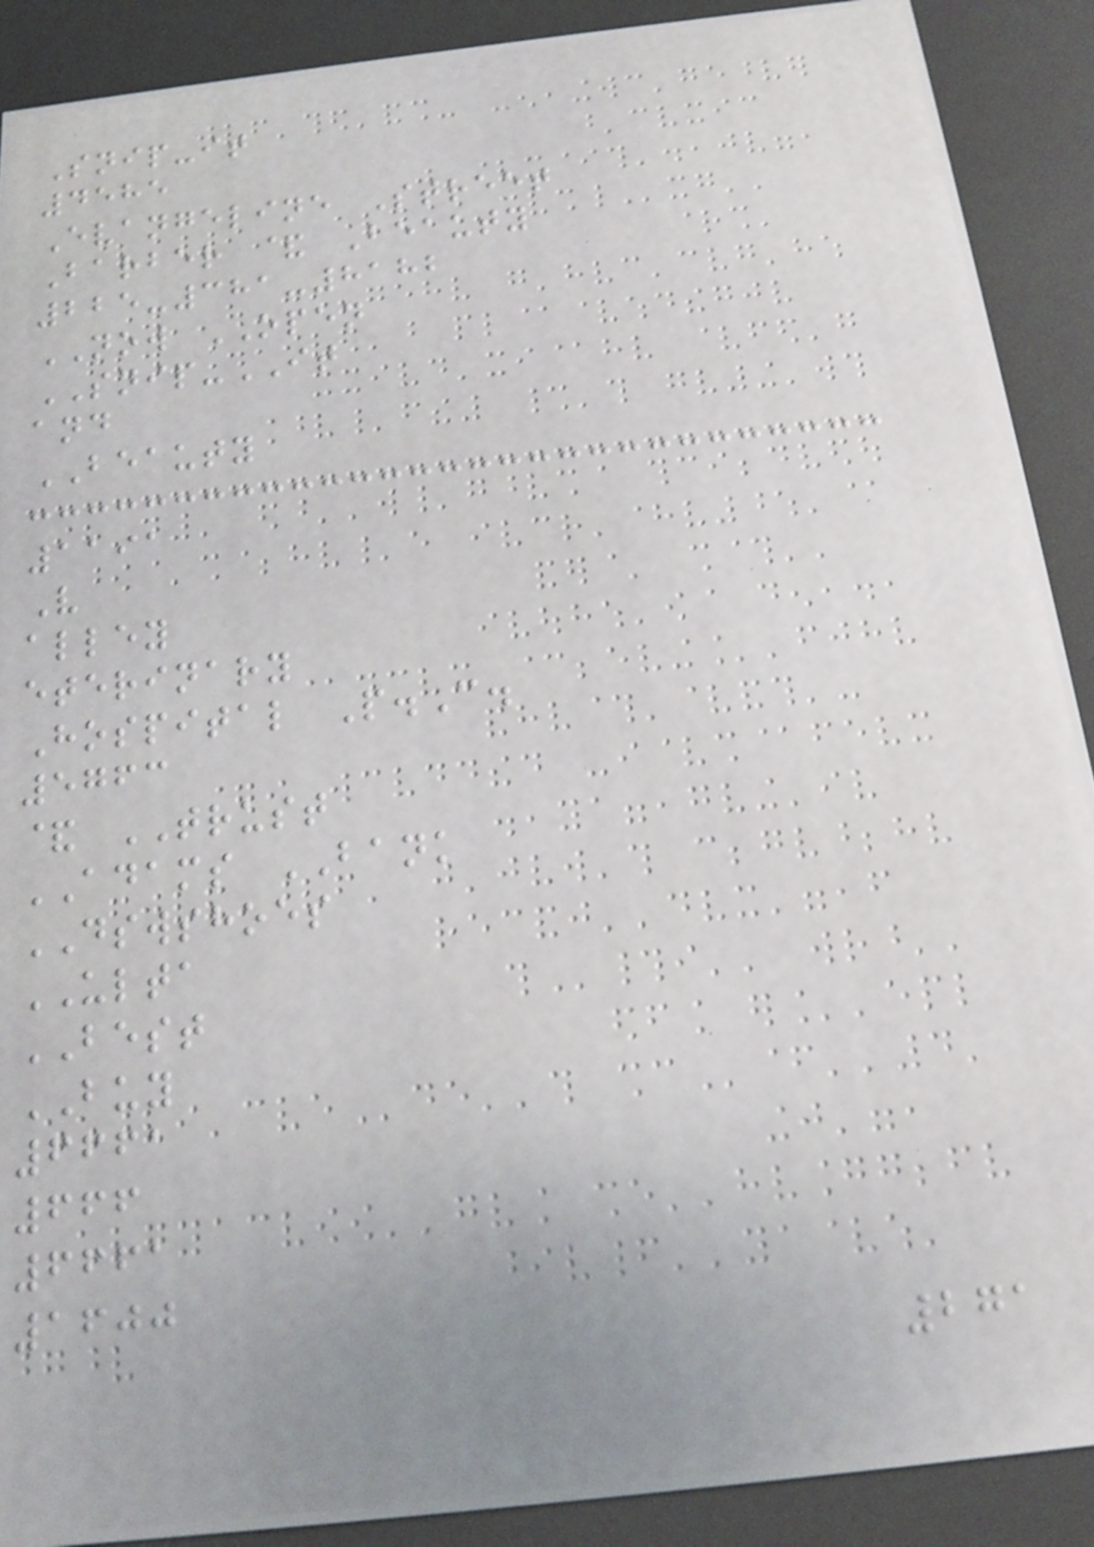Snip-it
4585
Evangeline Street
Barber & Beauty
225-381-8182
NOW OPEN
SNIP-IT
and
BEAUTY
1191
V
alley
eterinary
Hospital P.C.
5763
& TRUST
ADAMS BANK
DSWSHOES
ULTA
BEST
BUY
6661
666
6661
1600
271
